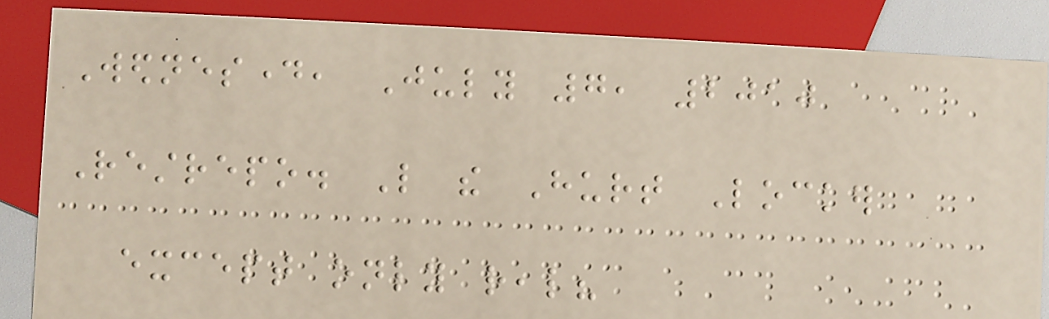Wednesday, July 7, 2010
Restrepo. Like the Hurt Locker
except only real?
